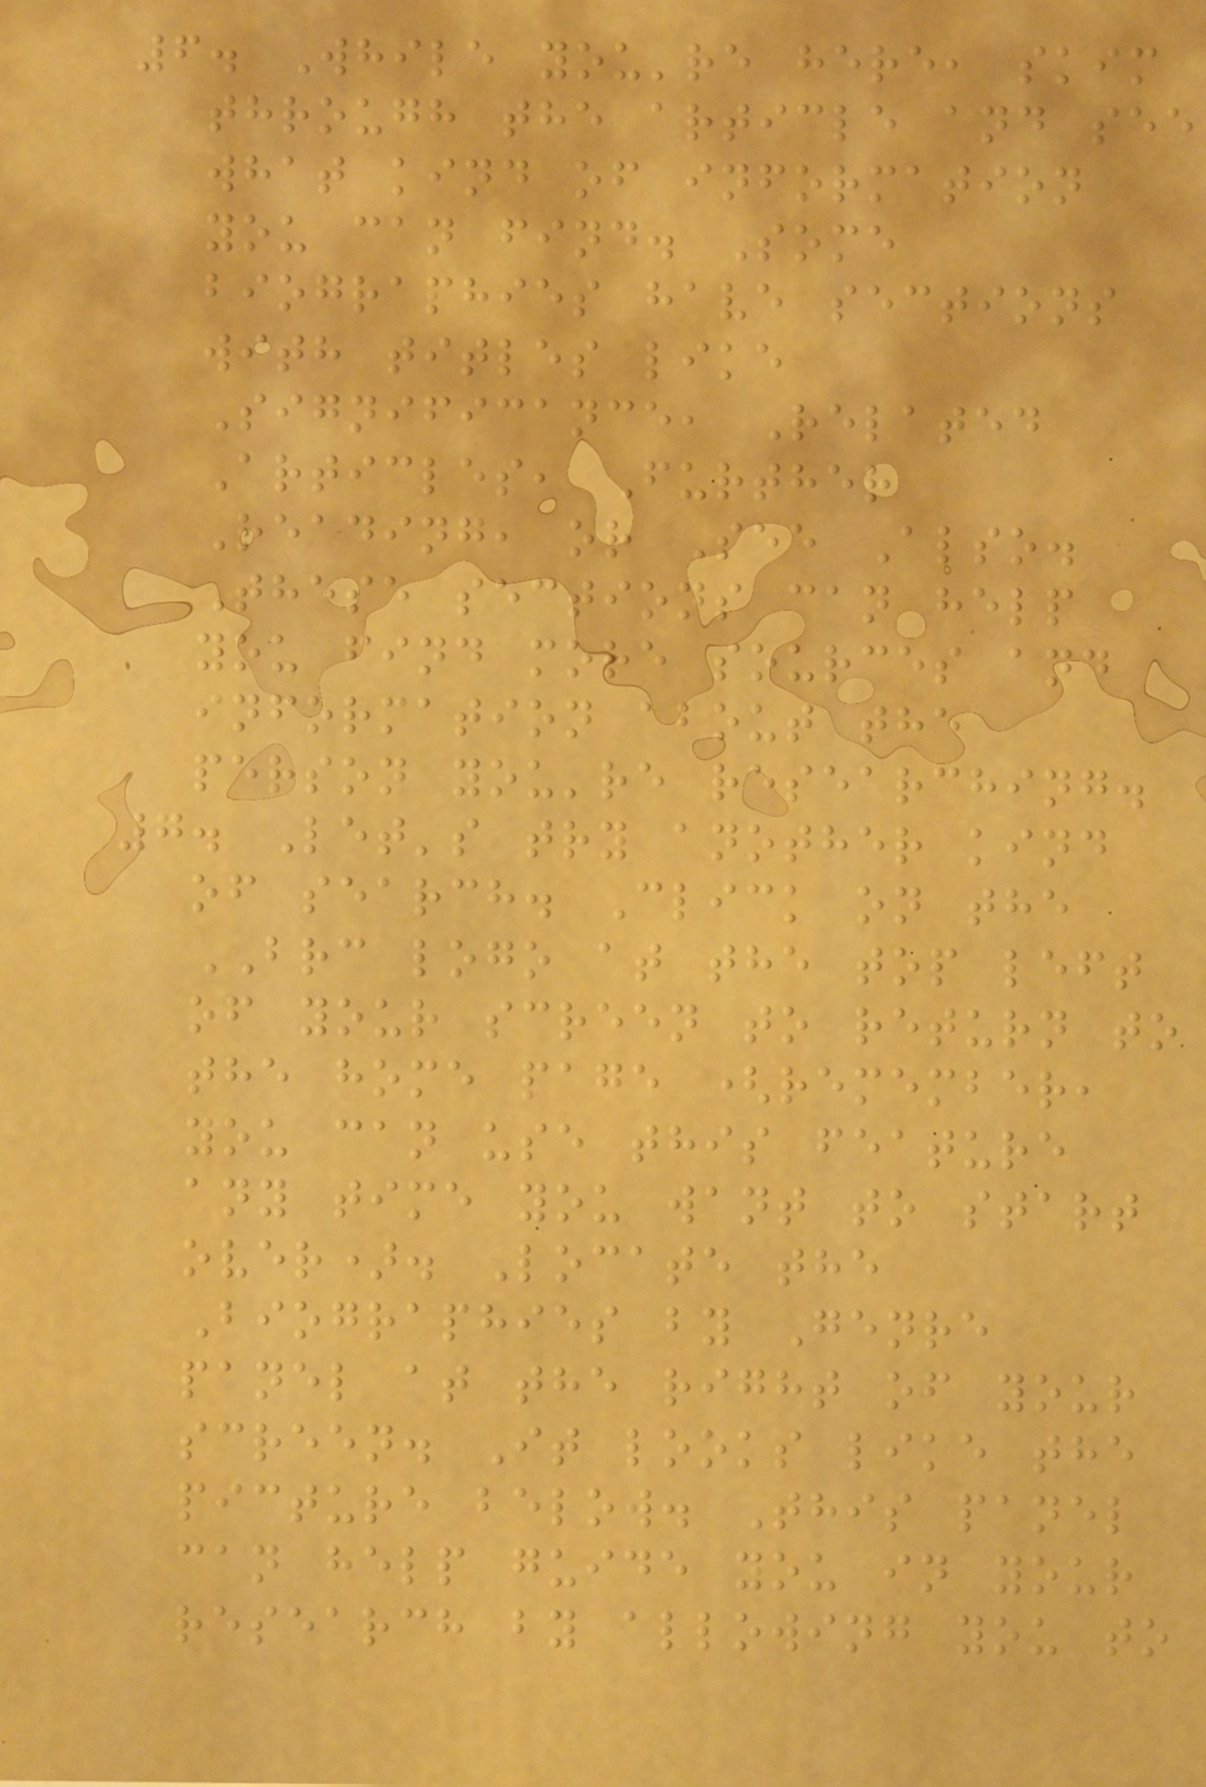6. While you're here, skim
through the article and see
what kind of information
you can find. Some
biographies have sections
with titles like
Significance, Related
Articles, Further
Reading, or See Also.
These sections can help
you find more sources and
information about the
person you're researching.
7. Let's try another kind
of search. Click on the
BRC logo at the top left
of your screen to return to
the home page (remember,
you can use this feature
any time you want to start
over). Locate the
Biographies by Genre
panel at the right of your
screen. It looks like the
picture below. This panel
can help guide you in your
research by allowing you to
